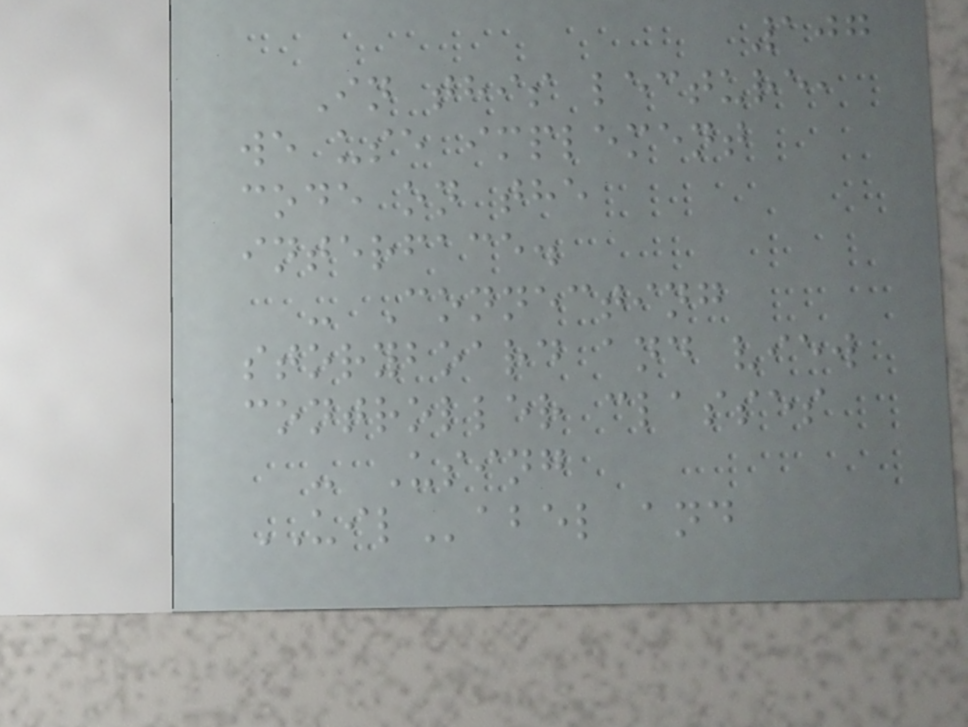107
In this lecture,
we use implement
code on the
interface.
- Connecting
storyboard and view
controller classes
- Using
UILabel and
